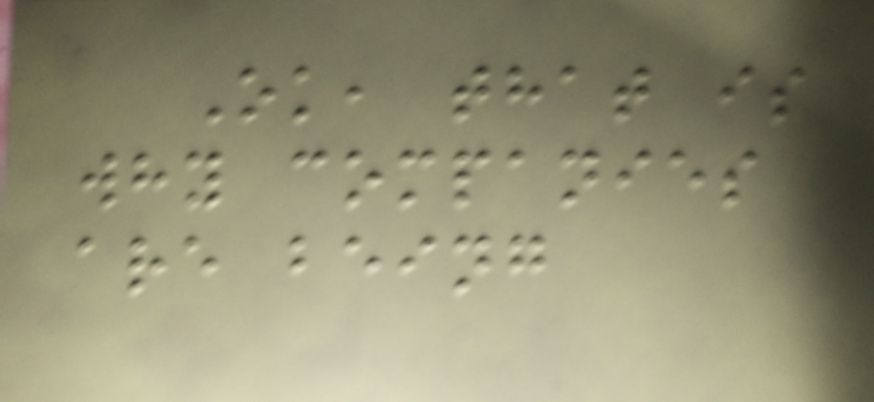Ok, that is
why companies
are being
